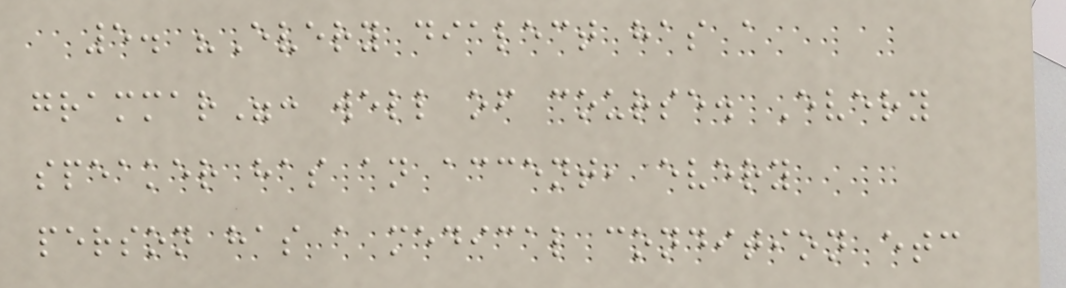5. "Every dialect has a
grammar": well of course. Every
speaker has an accent, every
person has a medical condition etc
